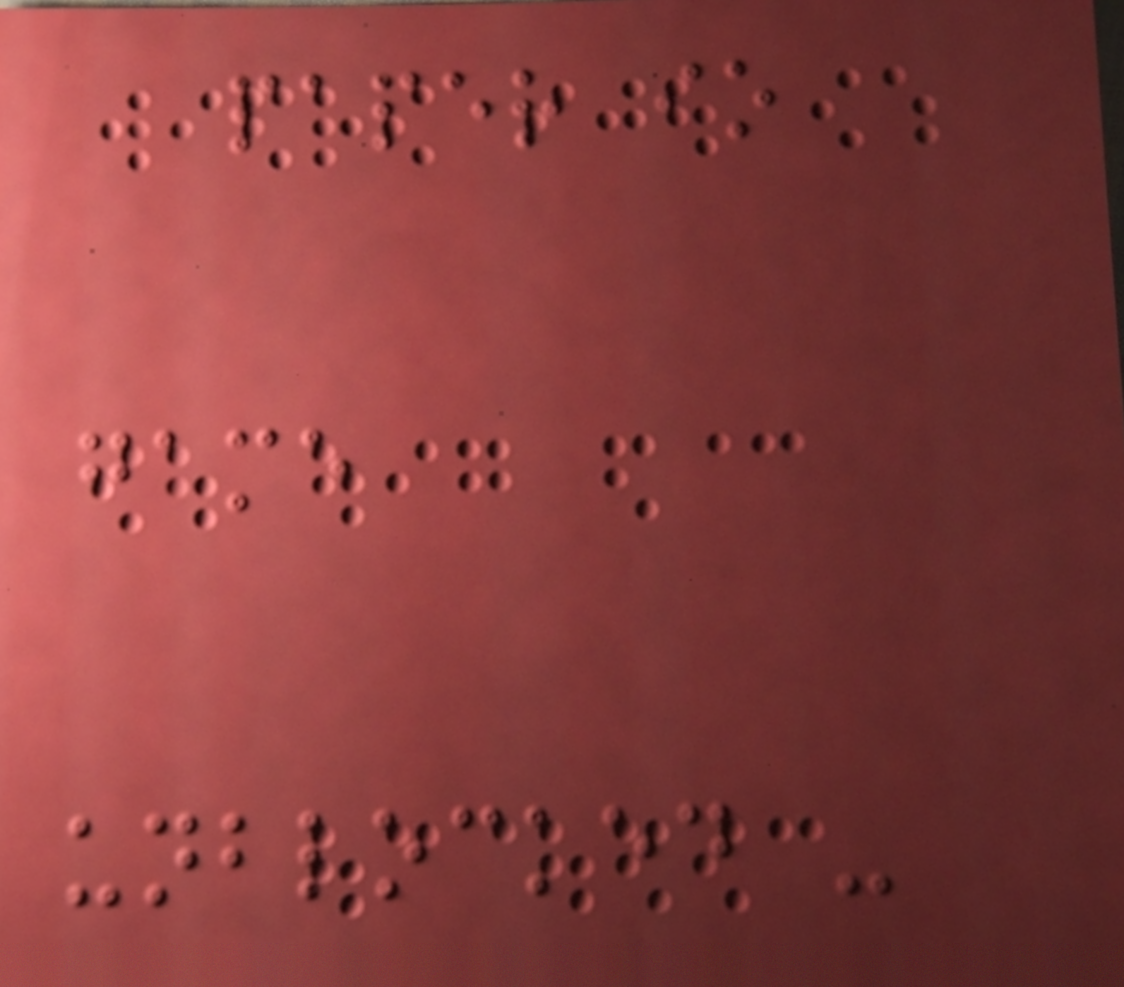paper io
game
unblocked -
